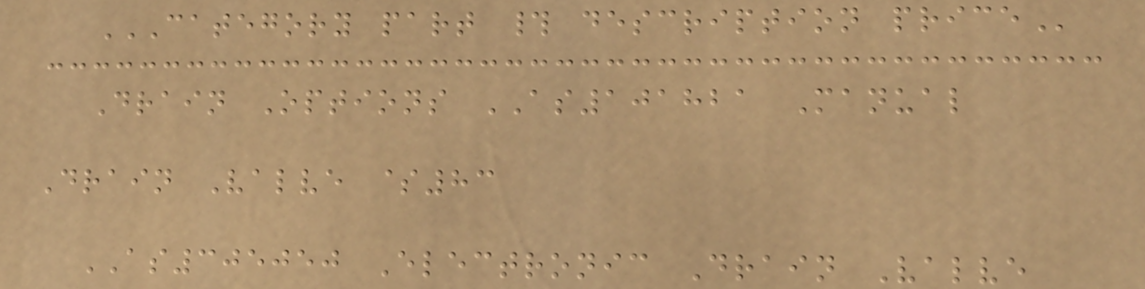CATEGORY PART # DESCRIPTION PRICE
Drain Options AS101821 Manual
Drain Valve $83
AS305050 Electronic Drain Valve
